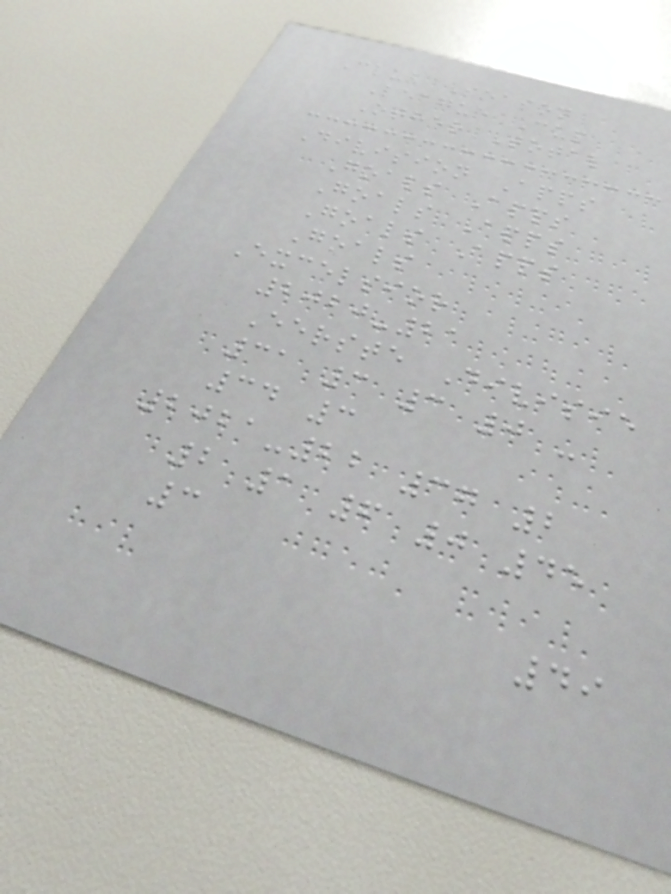Club Season
League Cup
Other Total
Division Apps
Goals Apps
Goals Apps
Goals Apps
Goals
Excelsior
2020-21
Eerste Divisie
31 3 3 0 -
34 3
2021-22 37 2
2 1 6 0 45
3
49
